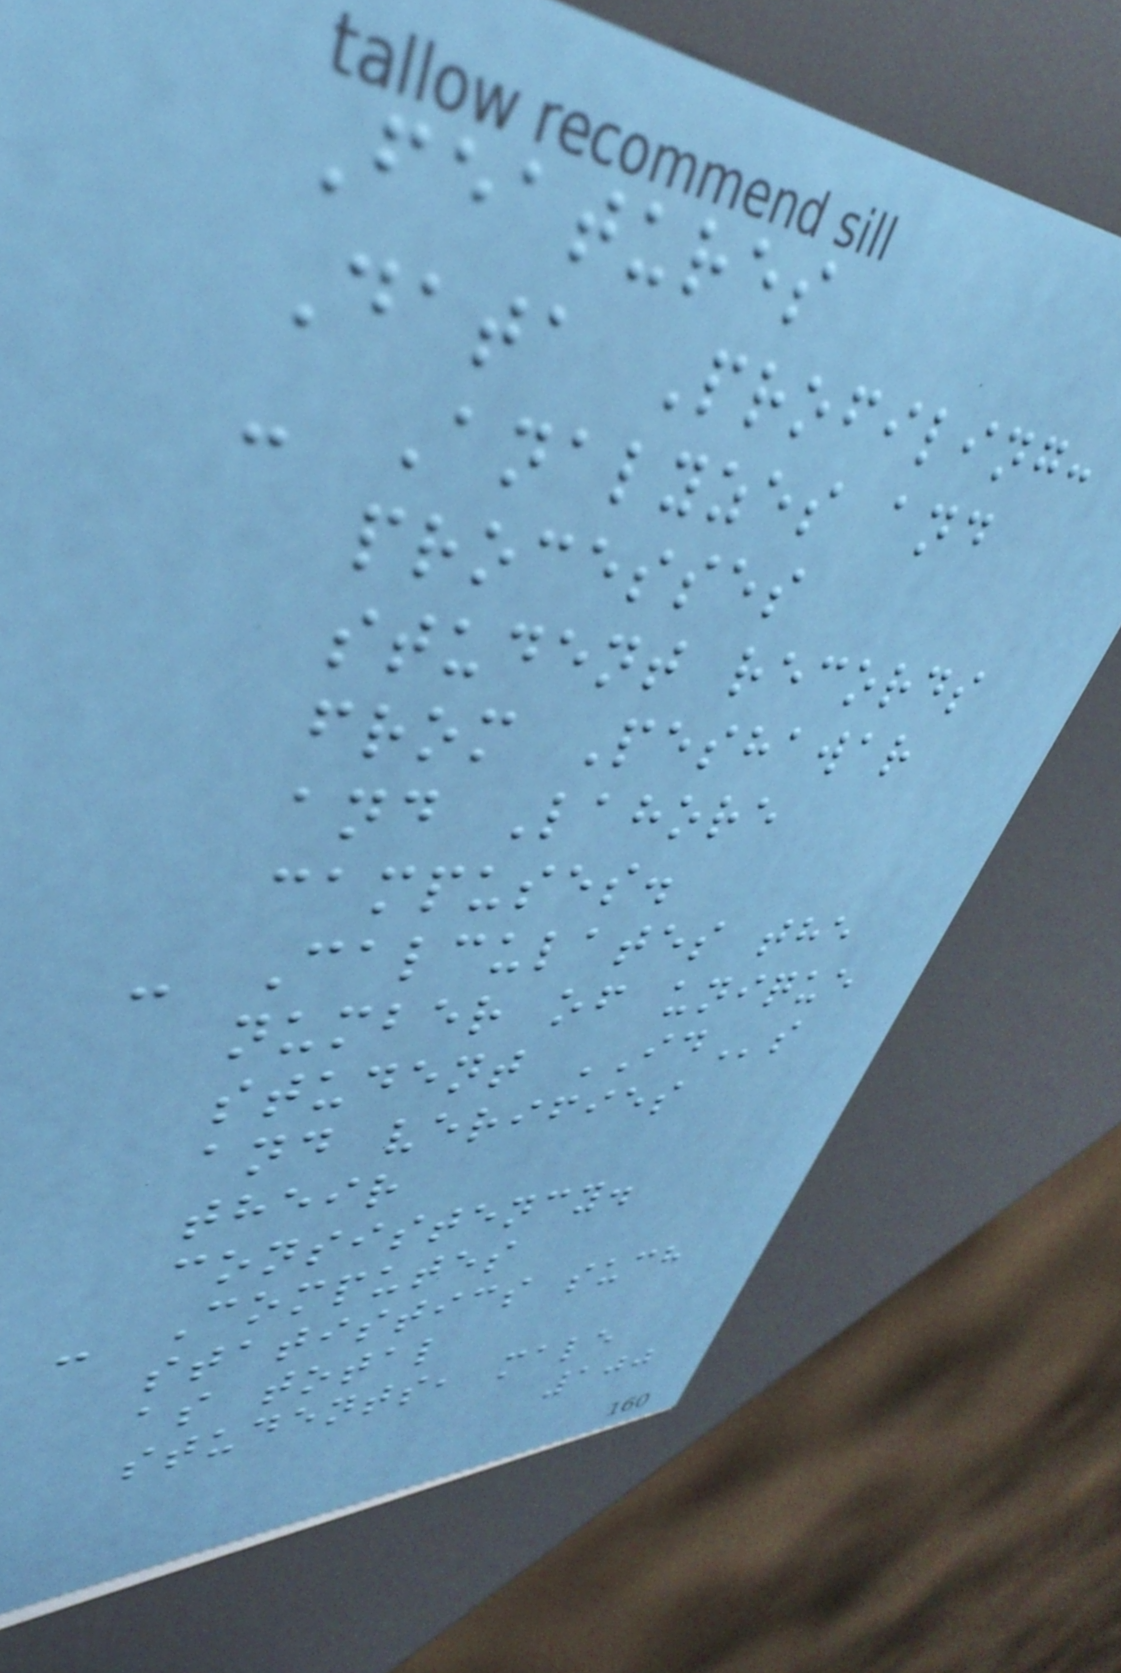Features
Data Profiling:
- Analyzes and
processes
student records
from Peshawar
and Lahore
campuses.
- Calculates the
number of unique
student IDs
and verifies
their
consistency.
- Computes
statistics such
as total
students, male
100
